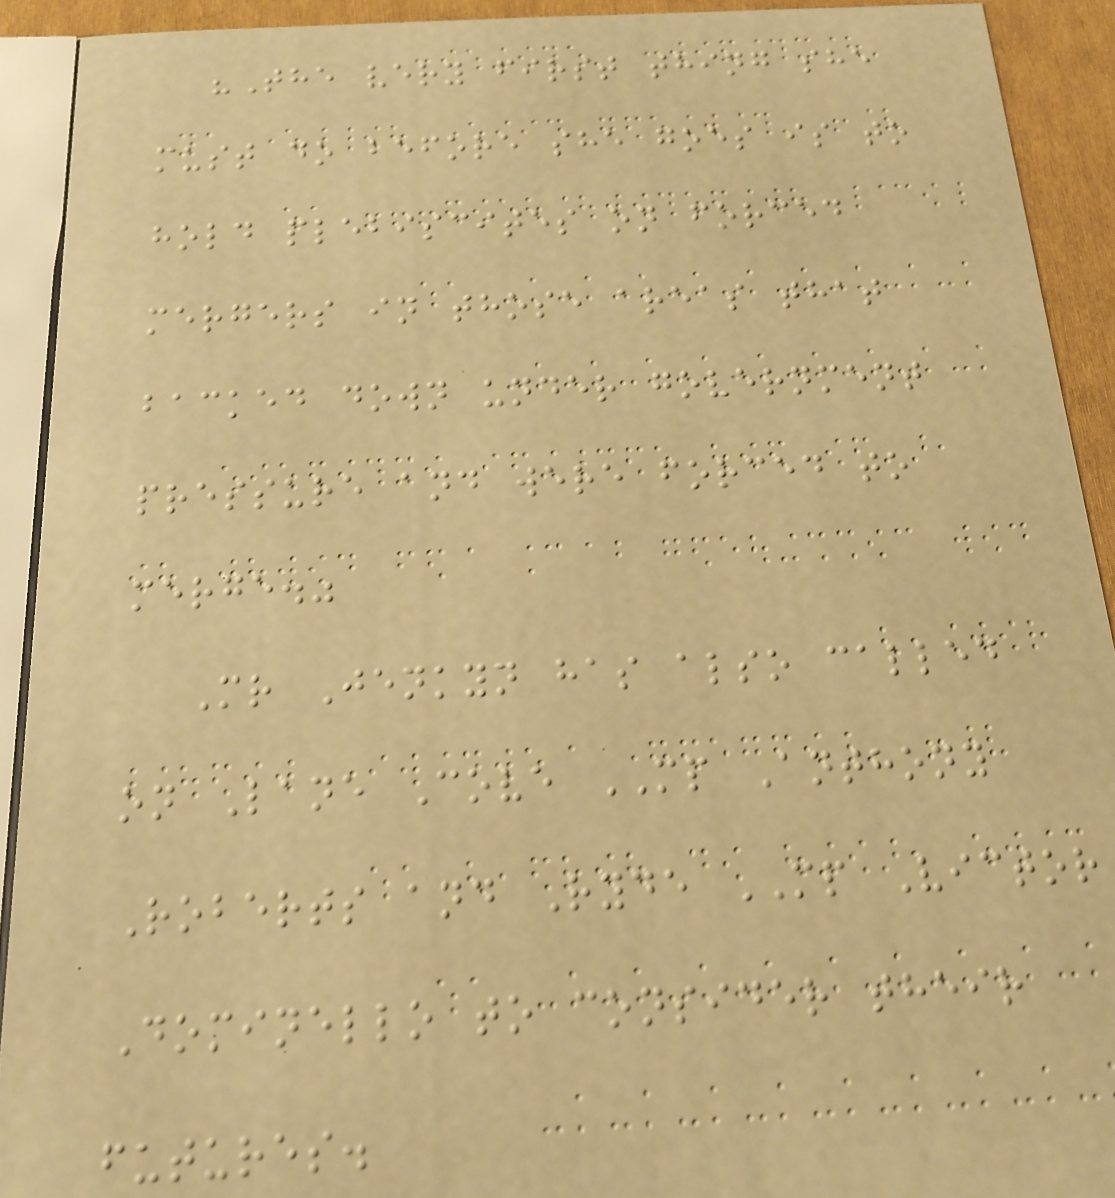"The very first thing she
must do before she goes is to
hold plebiscites on forced
mergers in those areas that
backed down under government
pressure and were forced to
merge."
Mr Jenkyn has also called
on Lane Cove MP Anthony
Roberts and Ryde MP Victor
Dominello to consider their
futures.
